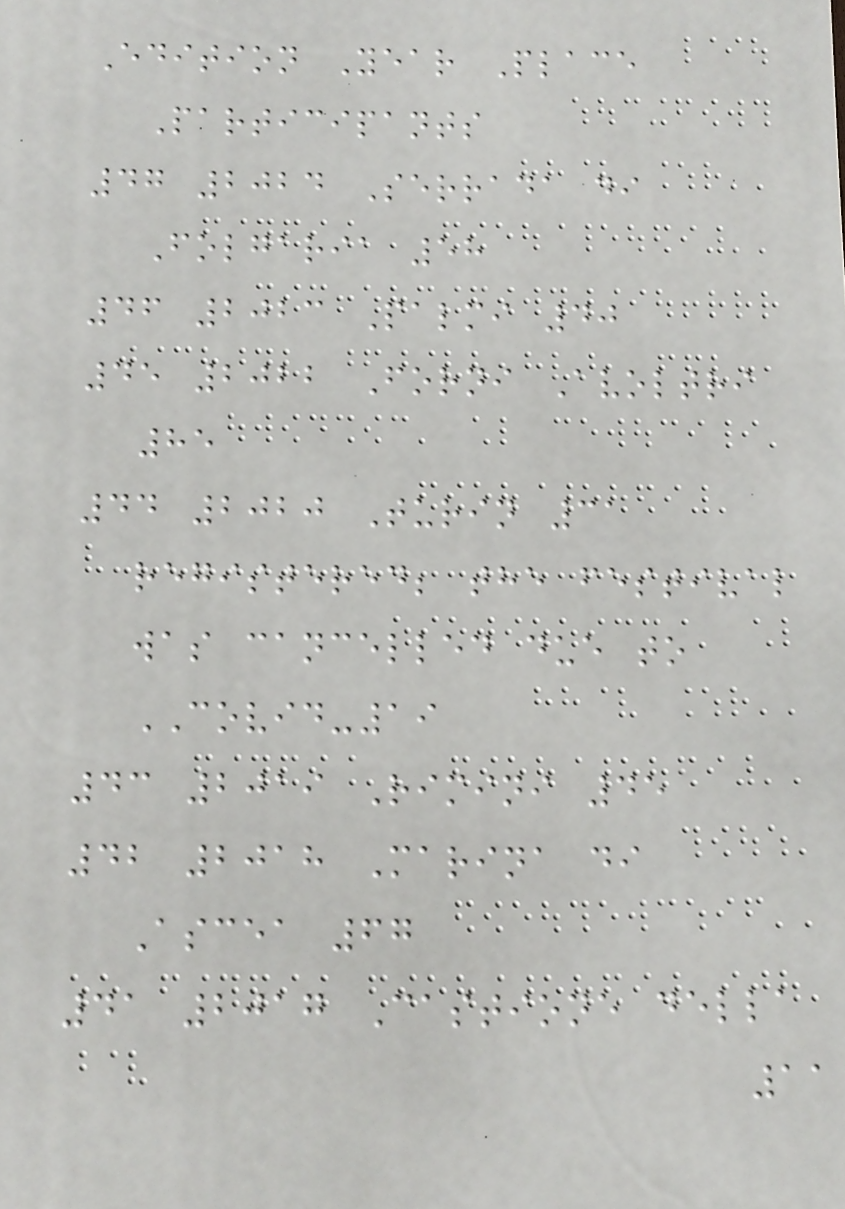Edition Year Place
Participants
47 2024 Serrada di
Folgaria 58
46 2023 Palmi 40
45 2022 Forni Avoltri
85
44 2020 Turin 31
registered; the festival
was cancelled due to
COVID-19
43 2019 Rimini 45
42 2018 Marina di
Ascea 67
41 2017 Castione della
11
